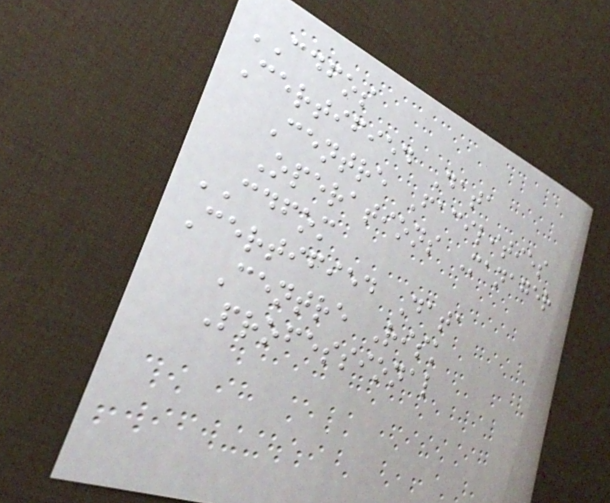CDFOS
Certified Data
Centre Facilities
Operations Manager
CDFOM
Certified Data
Centre Risk
Professional
